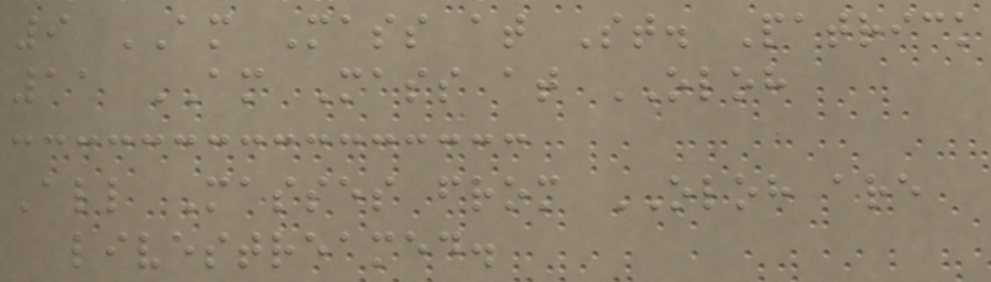9 AM Mass at St. Patrick
11 AM Mass at OLOH
All Masses from OLOH are
livestreamed.
